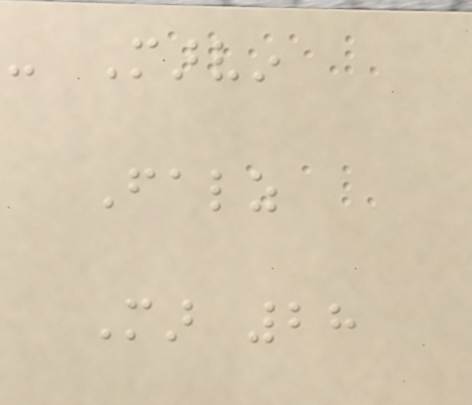- Marvin
Falz
Mar 28
